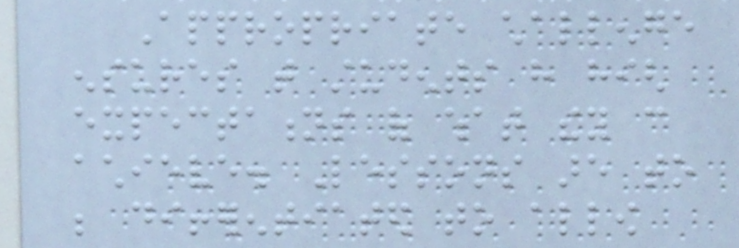Appropriate challenge
ensures that students have high
expectations of what they can
achieve. Lessons are to
be differentiated to allow
